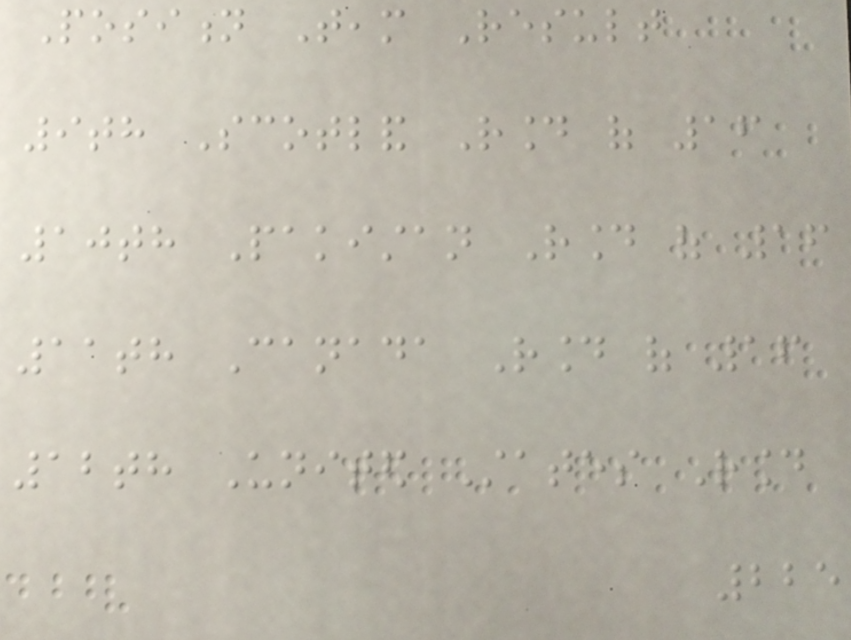Position Team Result
9th Scotland Round of 16
10th Pakistan Round of 16
11th Canada Round of 16
12th United States Round
225
